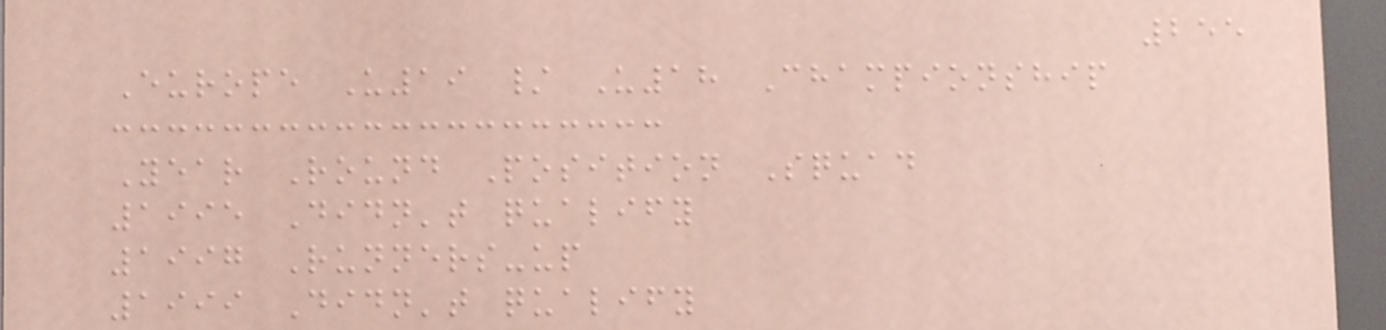255
Europe U19 / U18 Championship
Year Round Position Squad
1995 Didn't qualify
1997 Runners-up
1999 Didn't qualify
